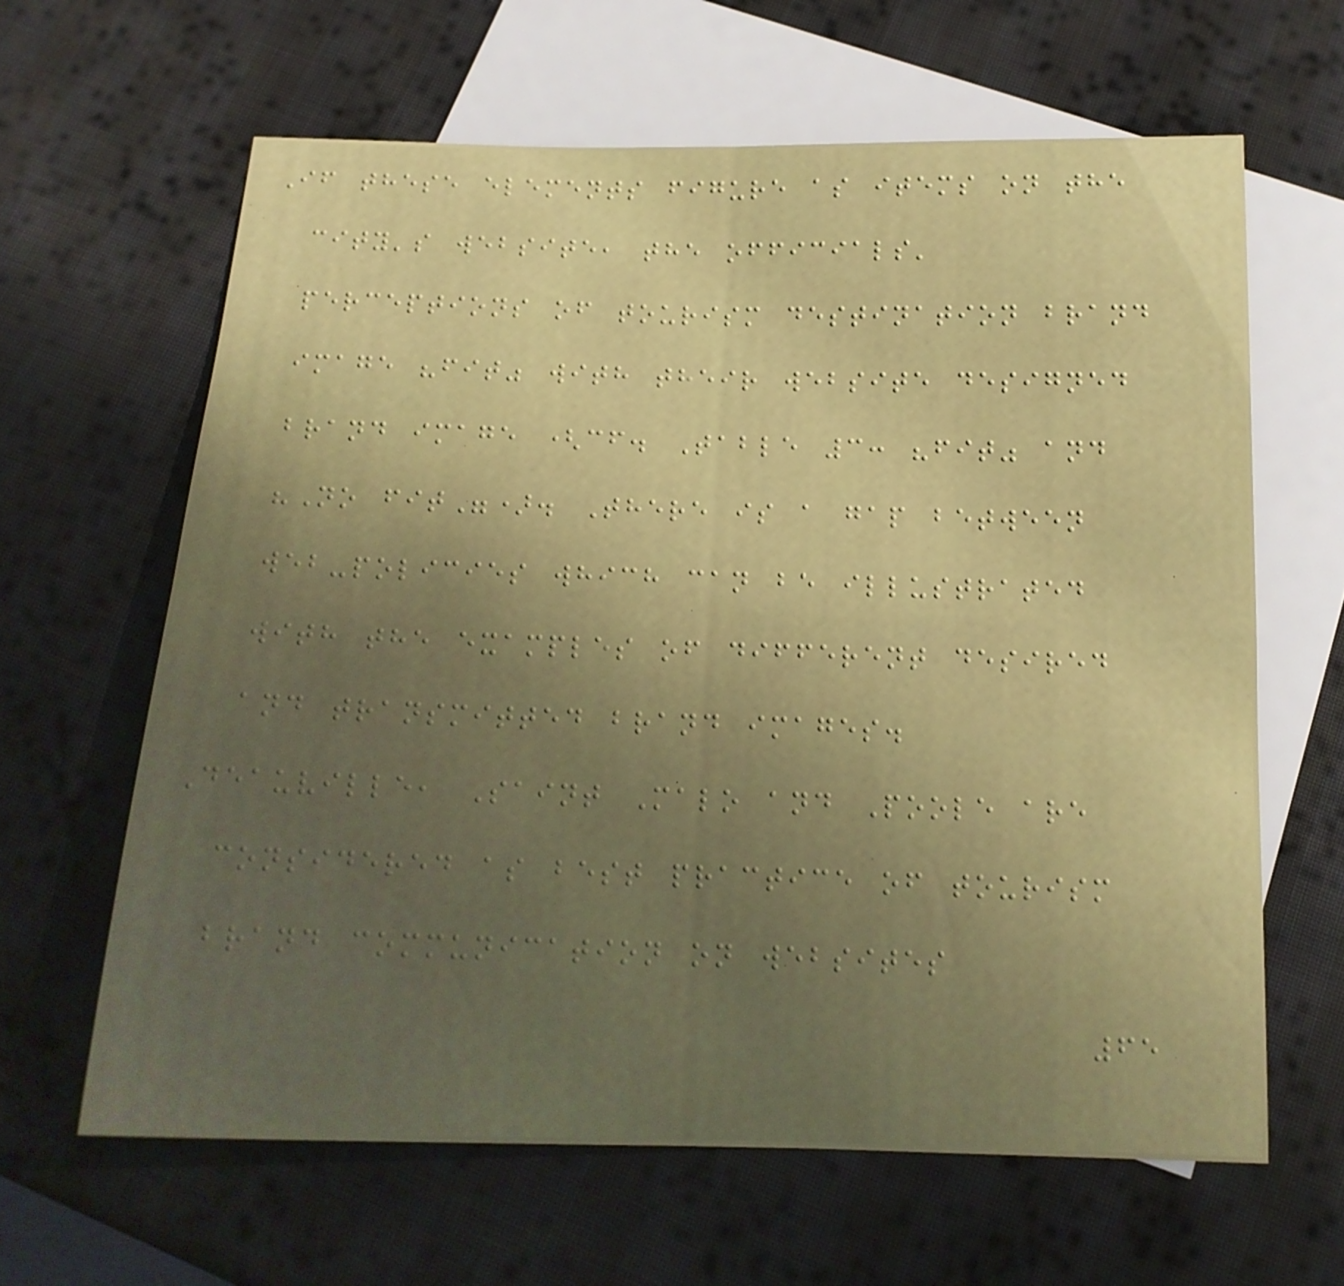If these elements figure as items on the
city's website, the officials'
perceptions of tourism destination brand
image "fit" with their website designed
brand image (cf. Table 3: "fit" and
"No fit"). There is a gap between
web-policies which can be illustrated
with the examples of different desired
and transmitted brand images.
Deauville, Saint Malo and Poole are
considered as best practice of tourism
brand communication on websites
65
